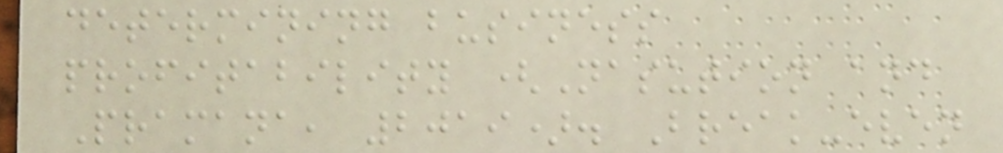determining business
profitability (Nasution and
Pramana, 2019). Break-even
